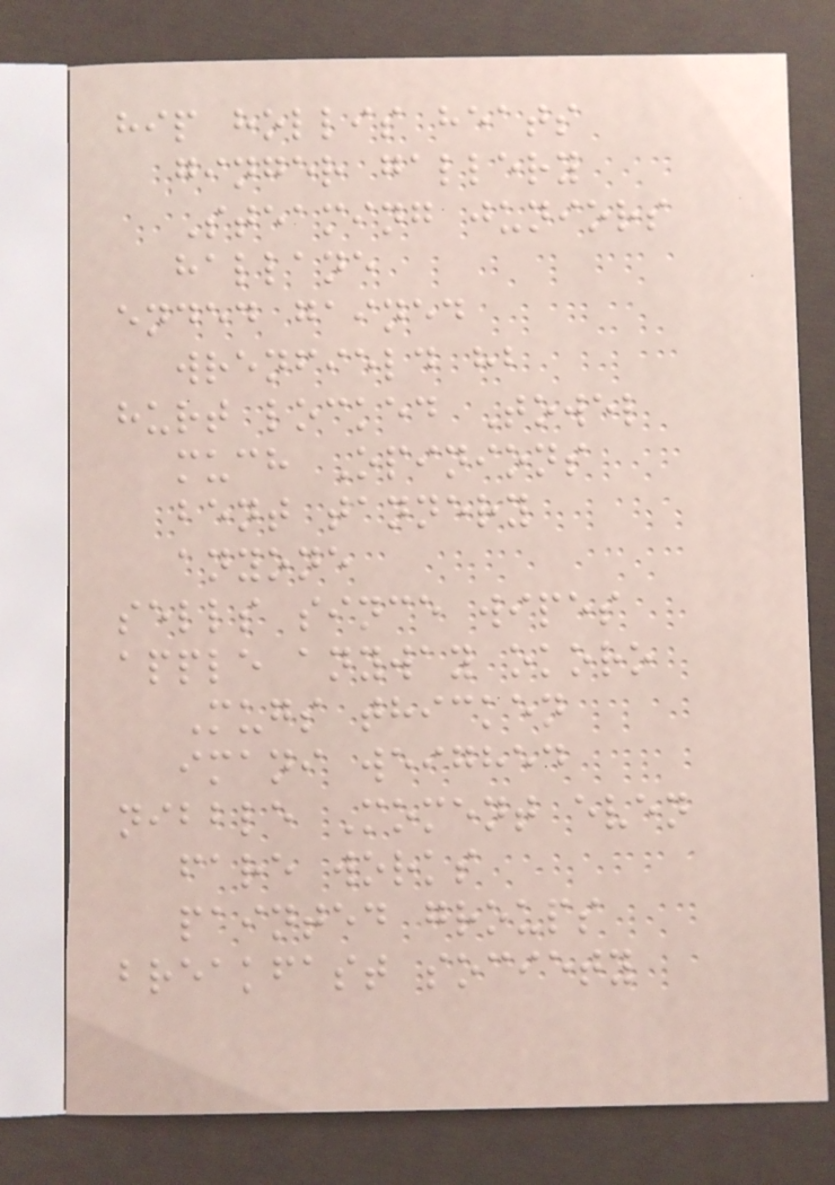hip hollis heats
ginger gallery
Steaming juniors
hallane
ended gained
wrenfield hb
hurt locked Towel
much Opinions
bent tannery
anyone
sells since wipes
apple anyway okoro
Mugs thicken
imani weighed
nibble Moment even
fare works
painted groups
breakfast society
